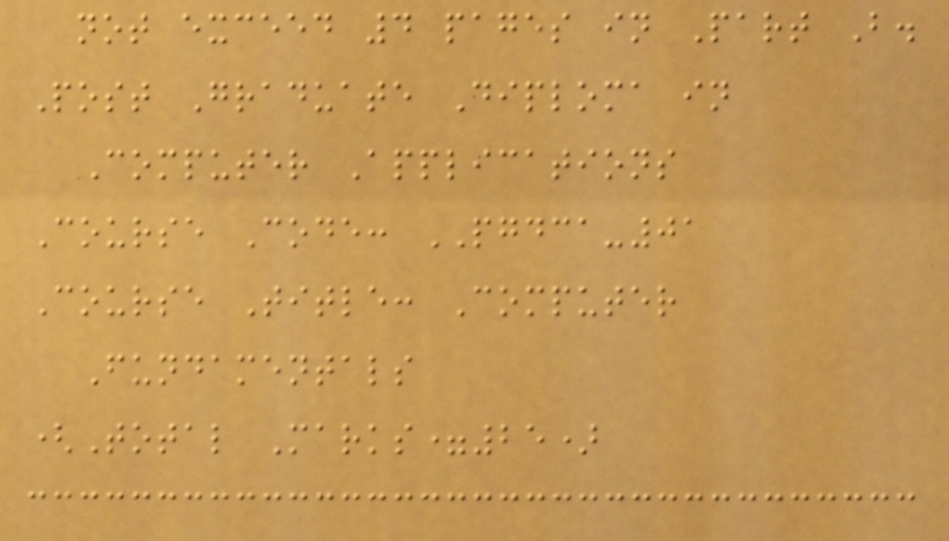not exceed 4 pages in Part B.
Post Graduate Diploma in
Computer Applications
Course Code: PGDCA-01
Course Title: Computer
Fundamentals
(Total Marks=25)
